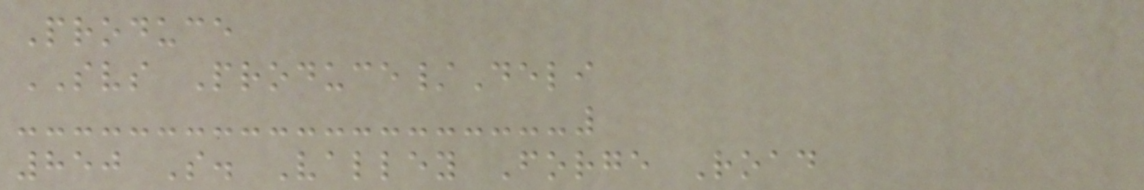Produce
SVS Produce/Deli
850 S. Valley Forge Road
